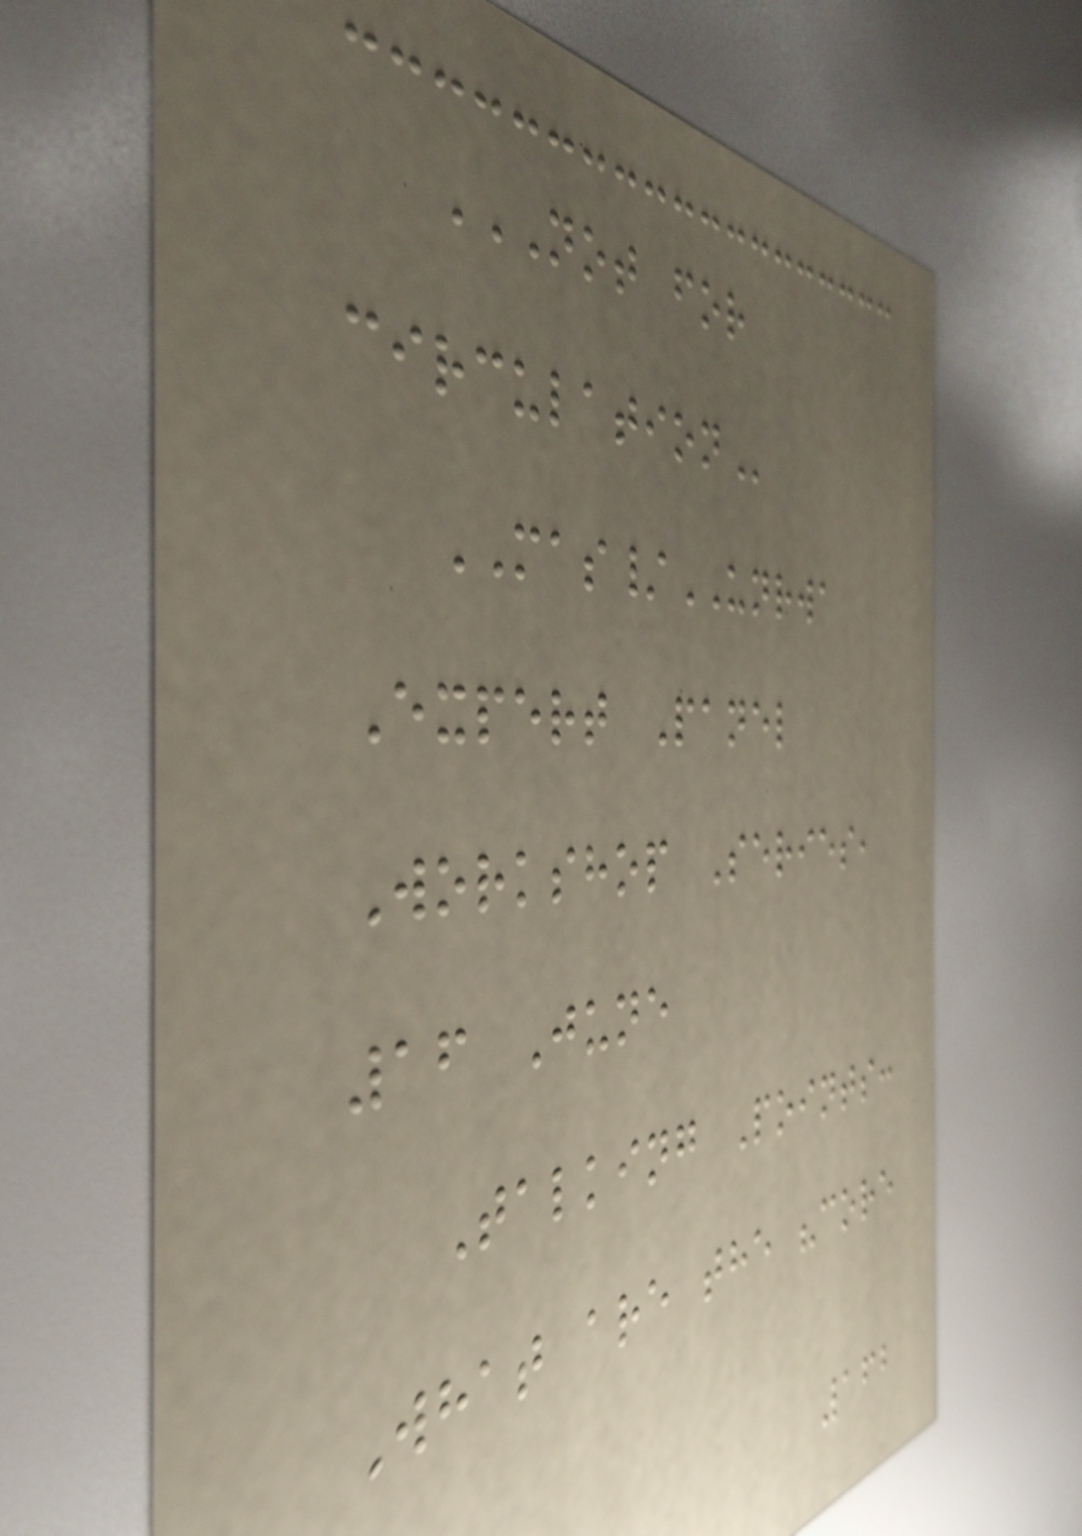NOT FOR
CIRCULATION
MAS/UNRWA
Expert Panel
Workshop Series,
16 June
Talking Points:
What are the "core
162
